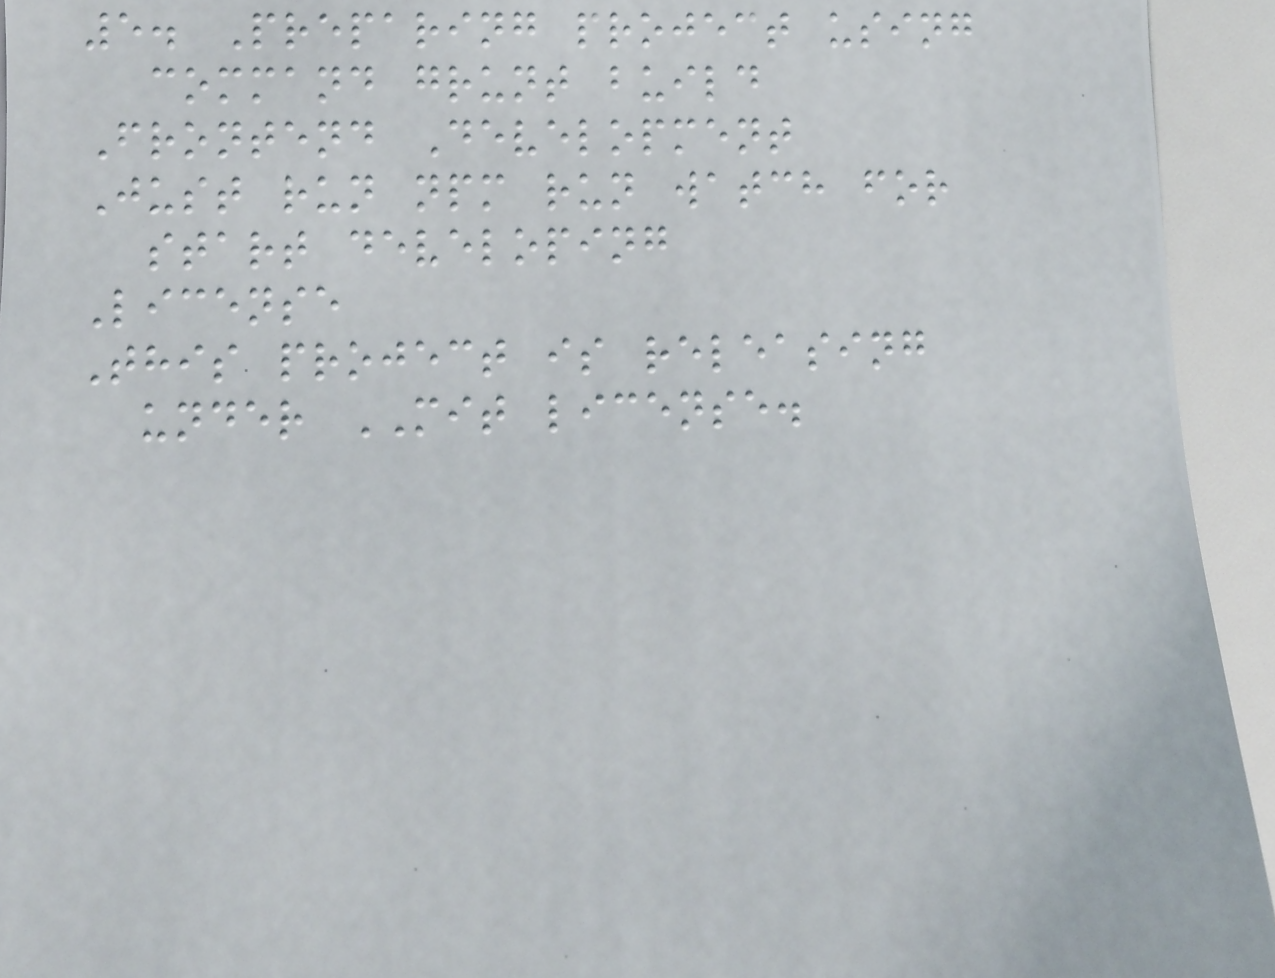5. Preparing project using
command grunt build
Frontend Development
Just run npm run watch for
start developing
License
This project is releasing
under MIT license.
